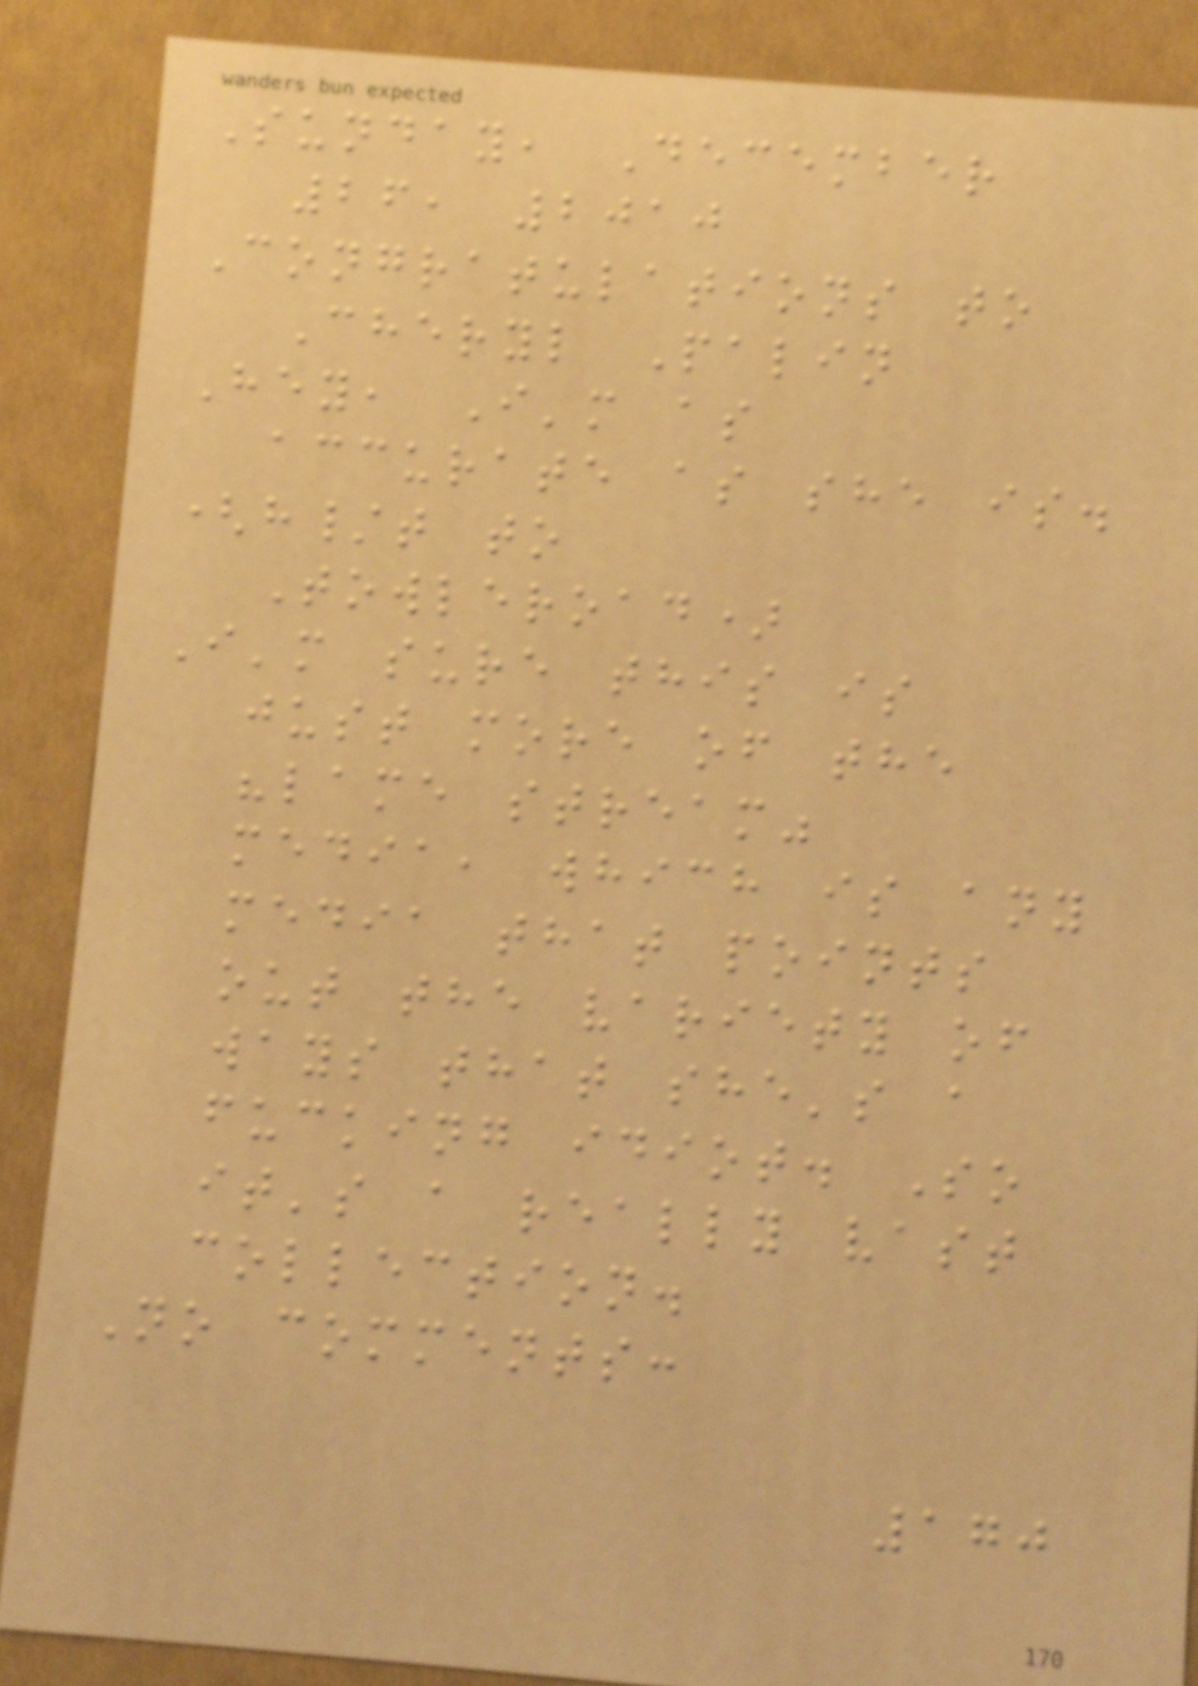Sunday, December
26, 2010
Congratulations to
Cheryl Palin
Hey, I'm as
accurate as she is.
(h/t to
Towleroad)
I'm sure this is
just more of the
"lame stream"
media, which is any
media that points
out the variety of
ways that she's a
fucking idiot. So
it's a really vast
collection.
No comments:
170
